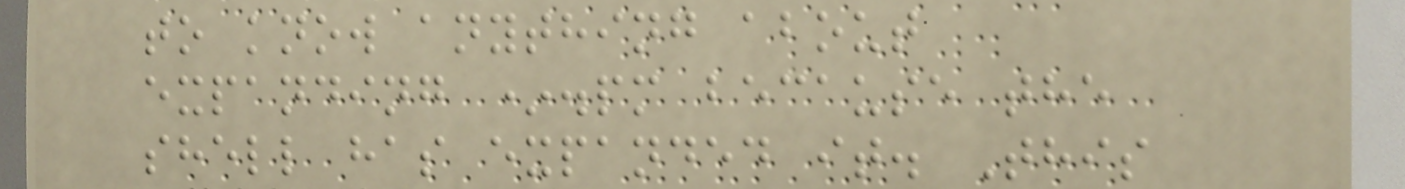to know anything about
expanding *.pm because the
shell has expanded it. This
